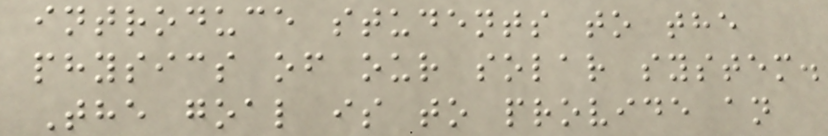introduce students to the
physics of our solar system.
The goal is to provide an
